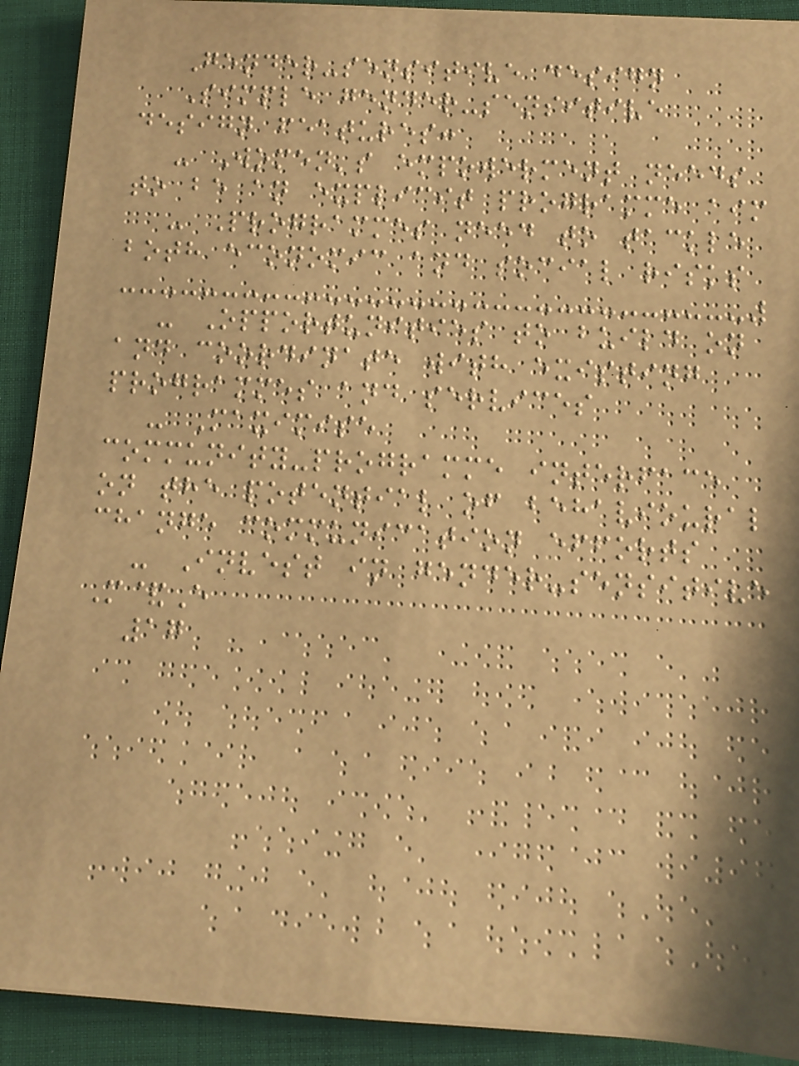Gender-sensitive design
Simple gender-sensitive
design features:
- Women's empowerment needs
to be an explicit programme aim
- Programmes need to tackle
both economic and social risks
- Opportunities to build on
and coordinate with existing
programmes and services
- Maximise
community-programme interface
on the potential of behavioural
change communication efforts
- Invest in gender-sensitive
M&E
17
